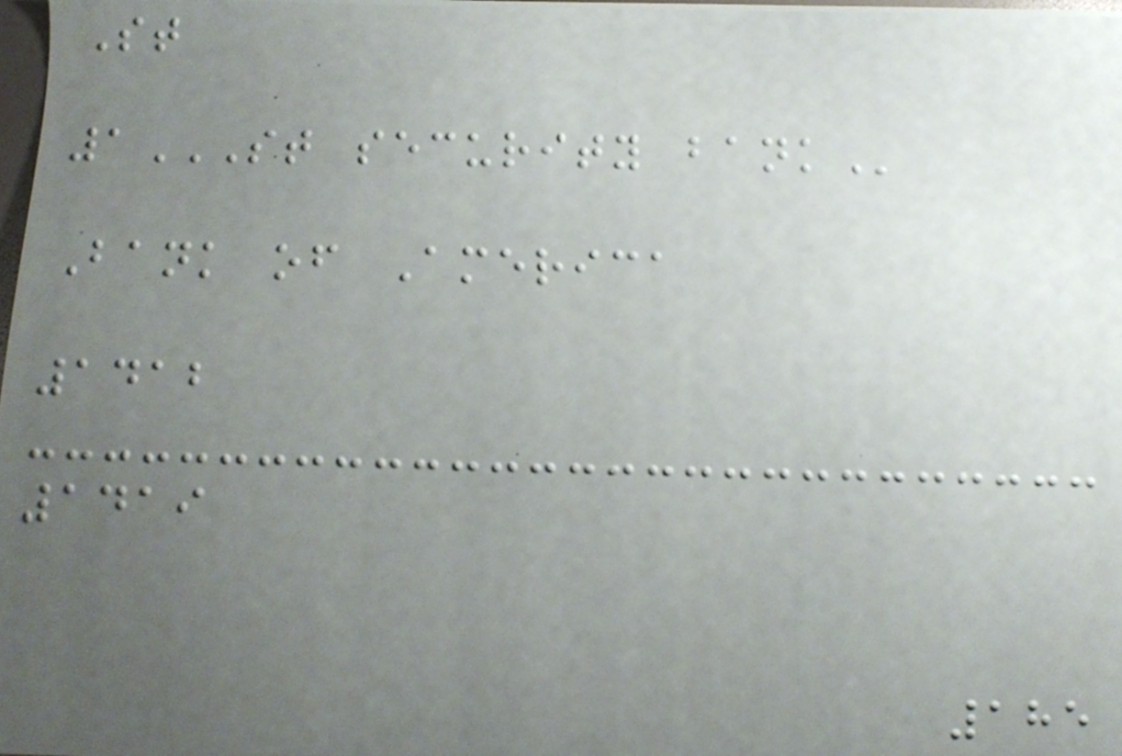St
1ST SECURITY BANK
Bank of America
1412
1419
185
